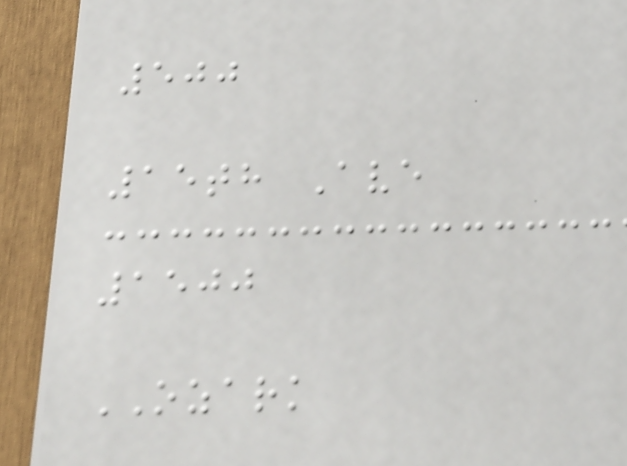500
15th Ave
1500
OZARK
